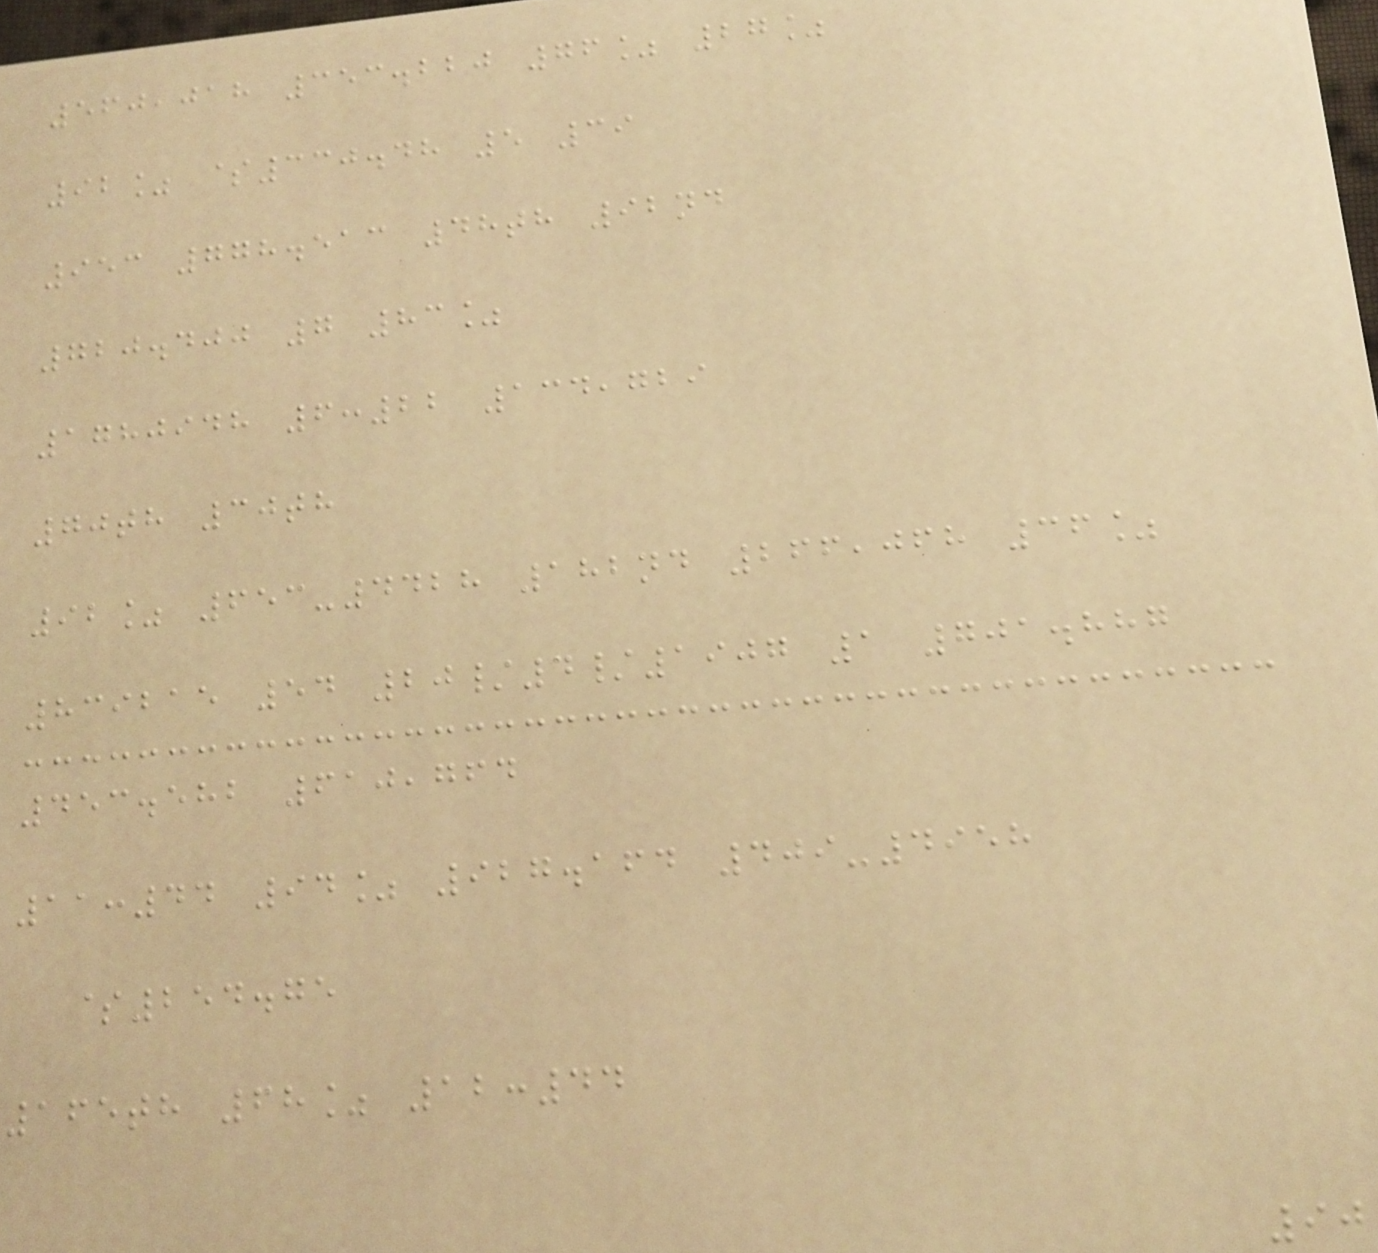560,018 353.220 76% 27%
92% $330.48 5 39
953 778.513 48th 92nd
720.400 7 83%
1780948 6:22 134,729
70th 30th
92% 653-4428 182nd 266,068 36%
839215 54 20/4/1907 1 701.887
453.582 610,764
11:44 94% 927.164 409-4958
$254.75
165th 68% 12:44
90
